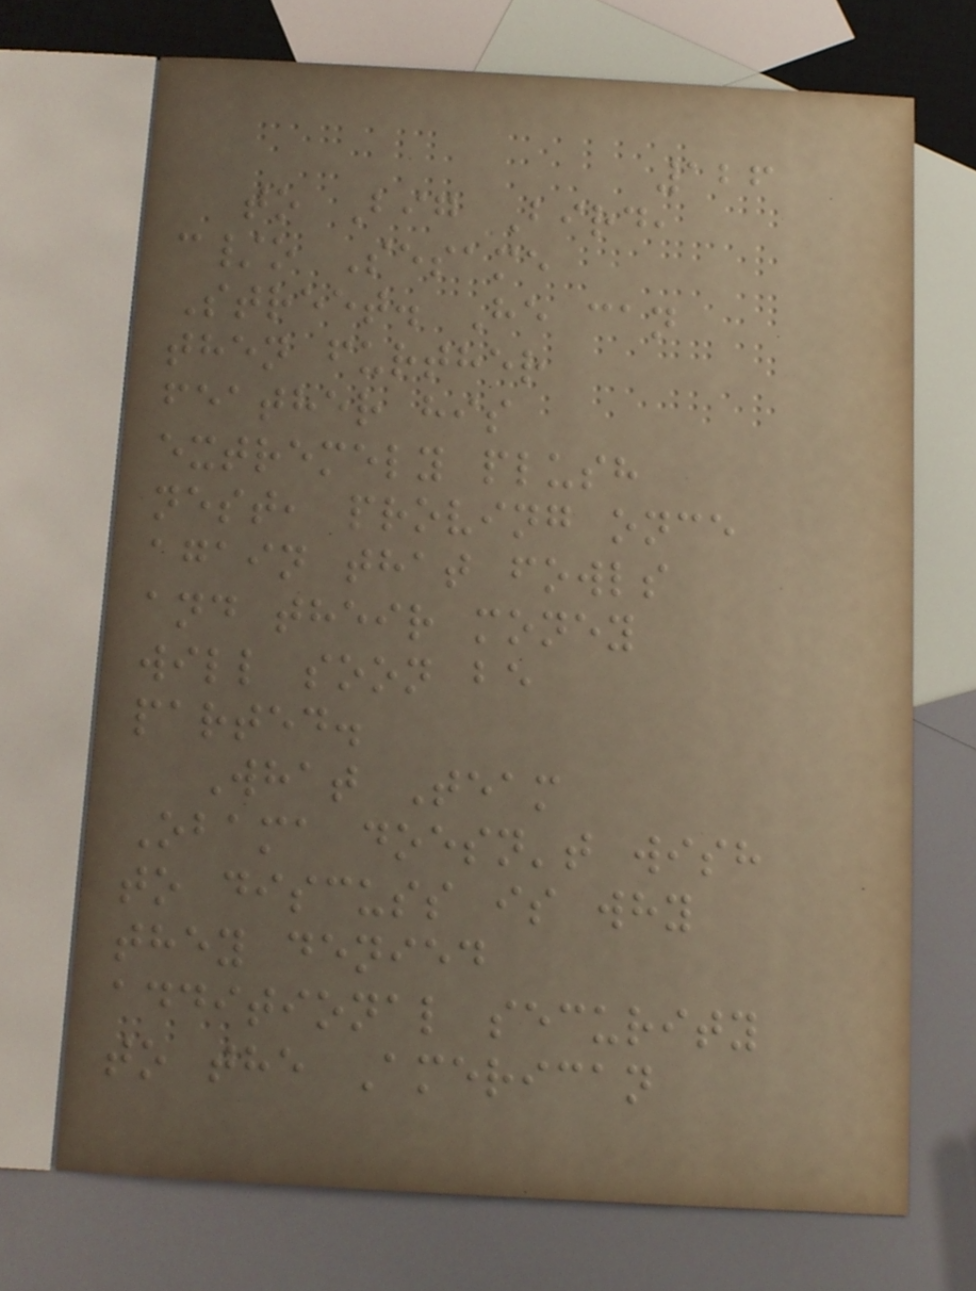126
to Big Bird,
c/o Sesame
Street. He can
then further
feather his
extremely plush
nest, proving once
again that fowls
and their money
will soon be
parted.
What Team
Obama doesn't wish
to discuss is why
they denied
additional security
to the American
